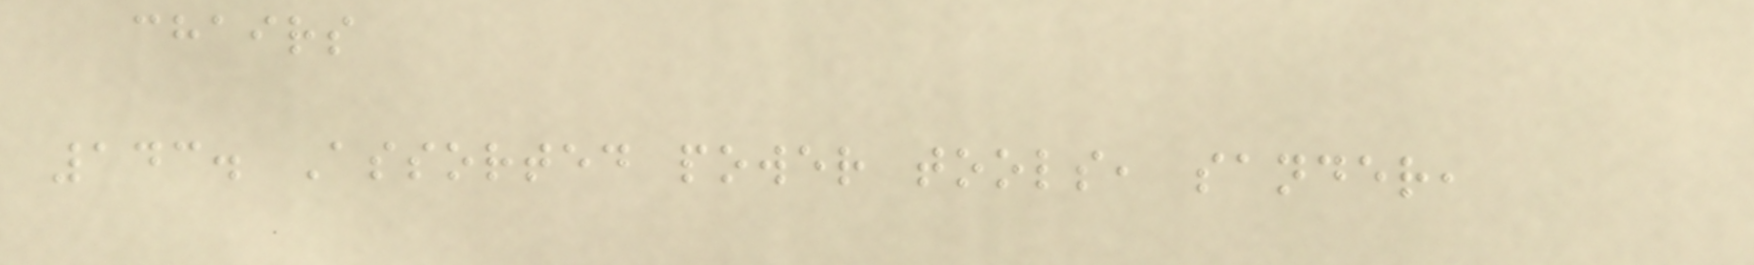chairs
143. Assorted power tools, sander,
